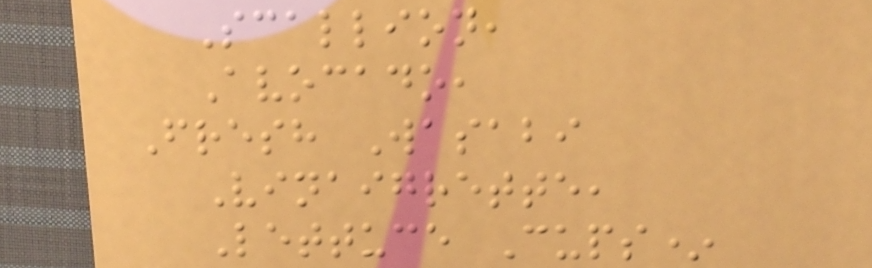Scallion,
Avocado,
Fresh Wasabi
Vinaigrette,
Lettuce Cups*
